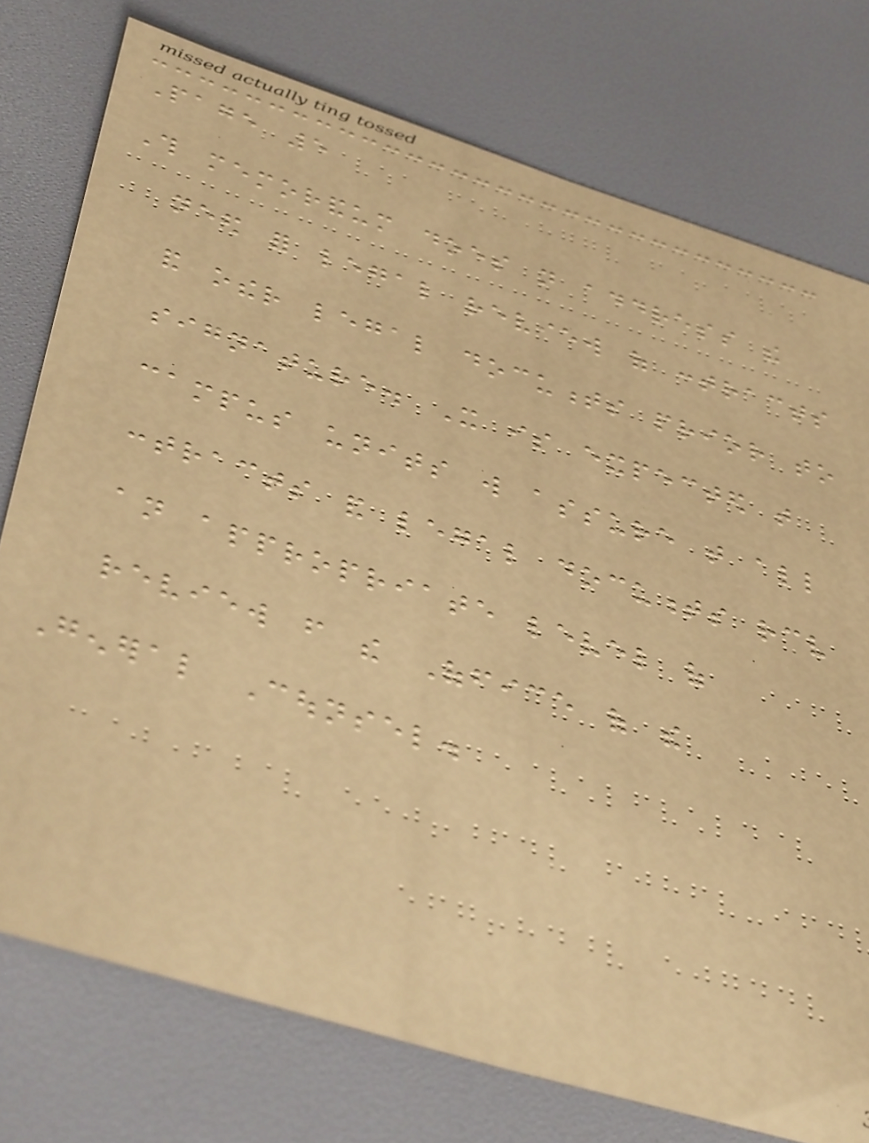Page 5
This memorandum does not address the
need for legal review of contracts
and other legal documents prior to
signature. It is expected that
campus units will assure that all
contracts and legal documents receive
an appropriate level of
review from the Office of the
General Counsel.
